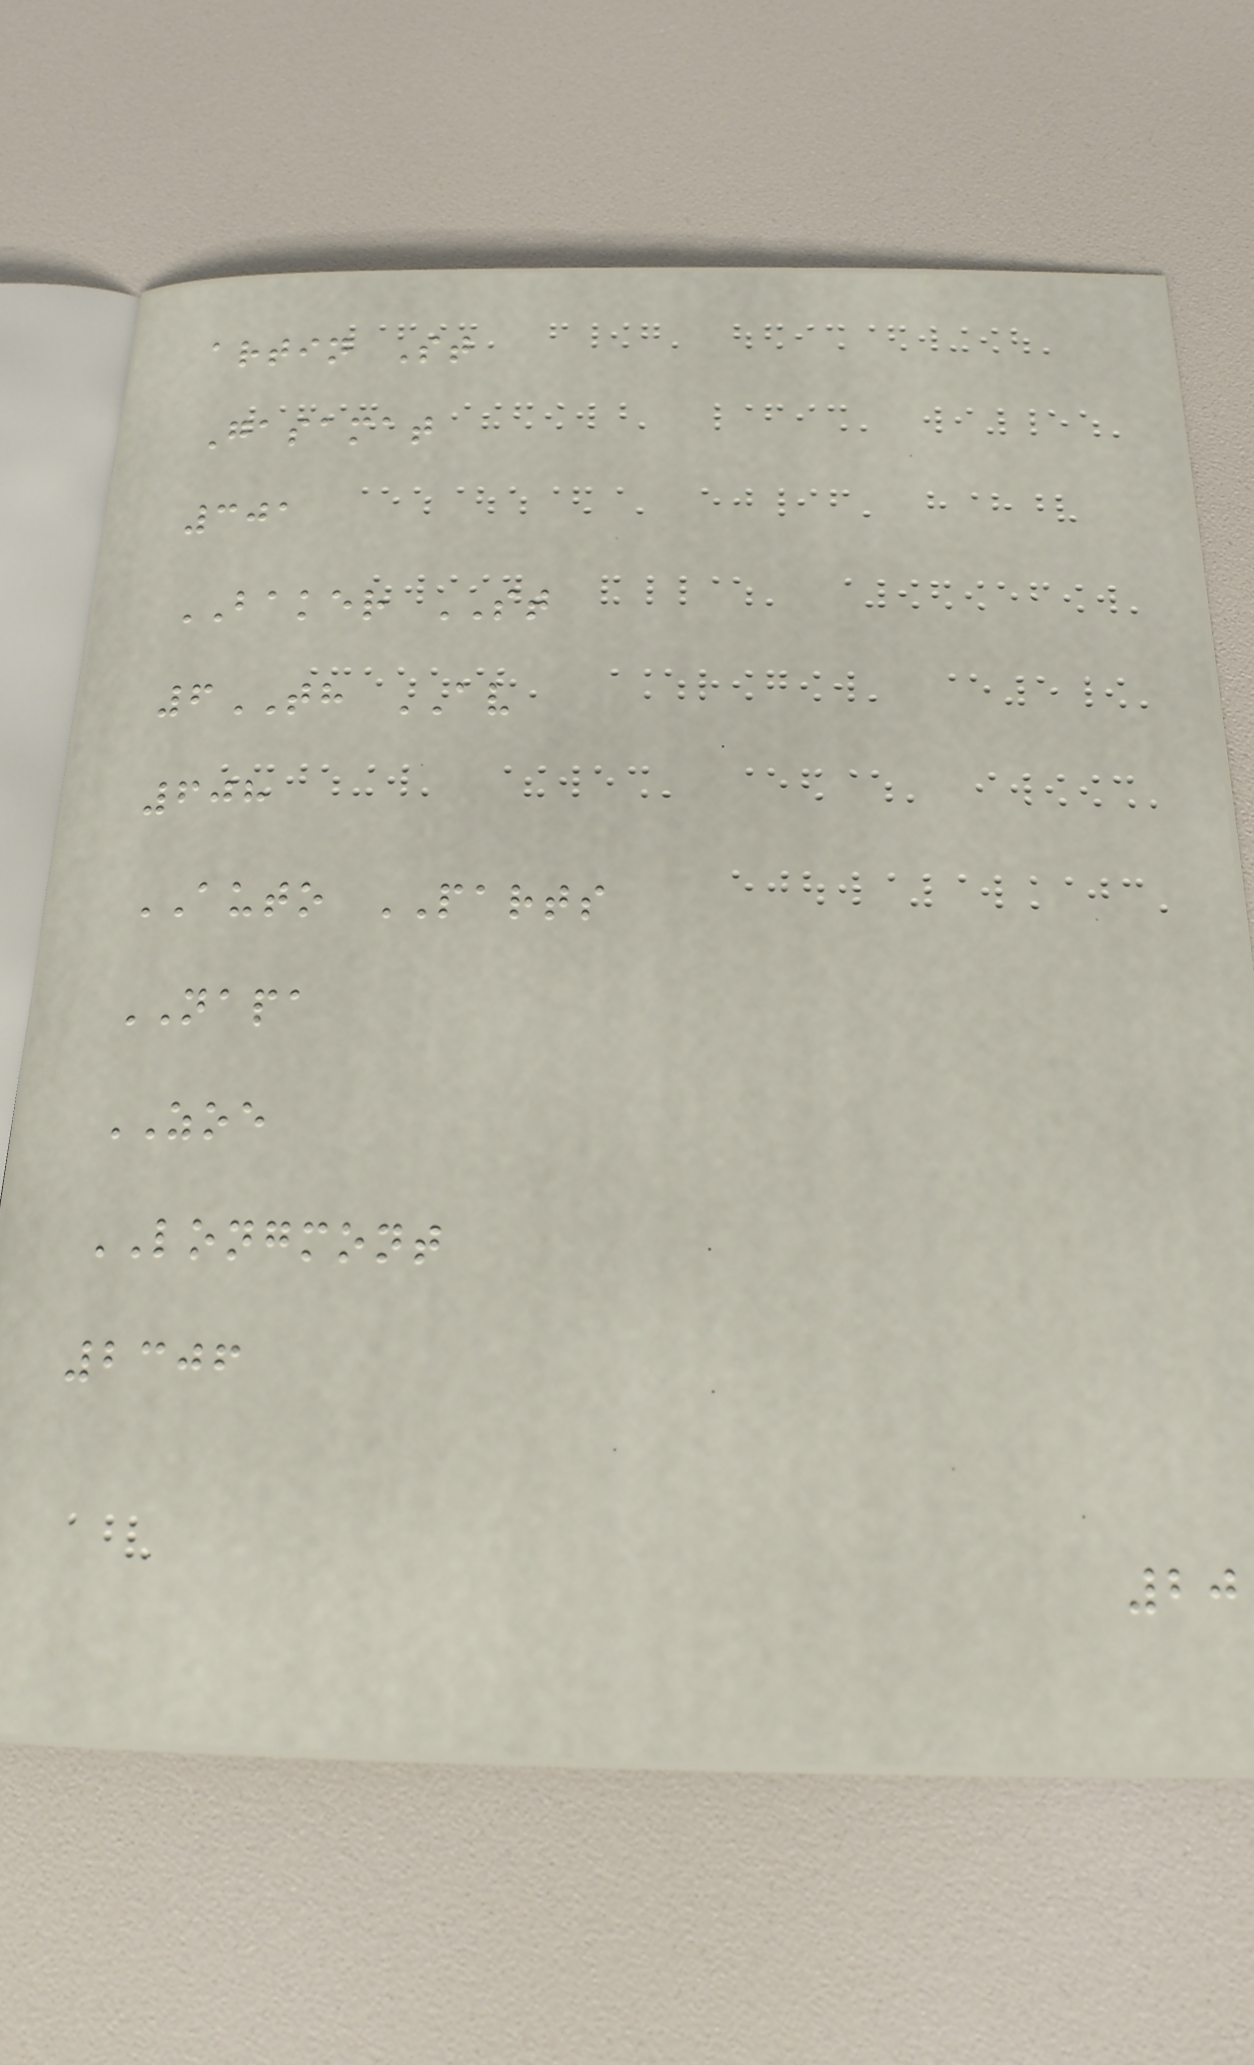artin St
Gasamat
301
BAKER ST
6TH AV
608
AUTO PARTS
NAPA
ZOE
LONGMONT
2306
20
